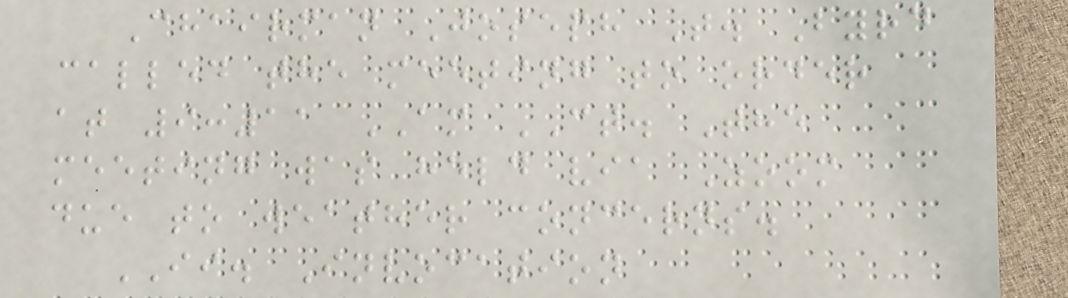Chairman Joseph T. Byrd
called the meeting to order
at 9:11 AM CT. The
meeting was held via Zoom
due to weather concerns.
II. Invocation
